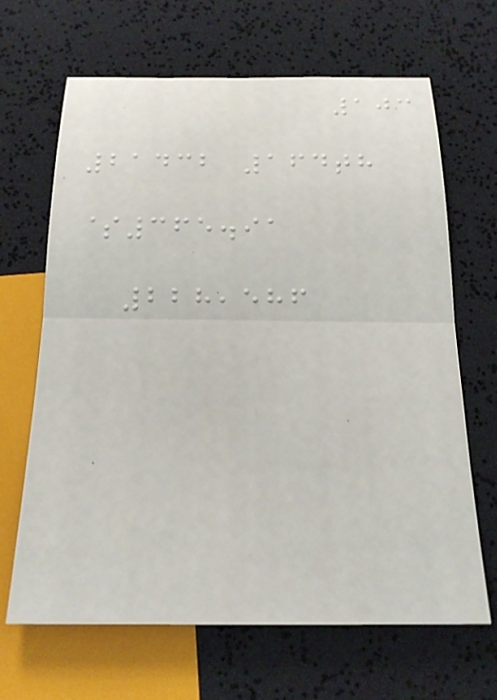103
21432 164th
$365.91
228,586
